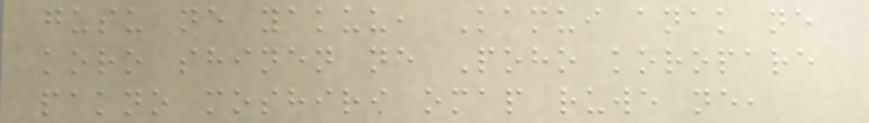gusu ne yakuu, Kamui anak ne
koro shinen ne Poho koropare
pakno moshiri omap ruwe ne,
